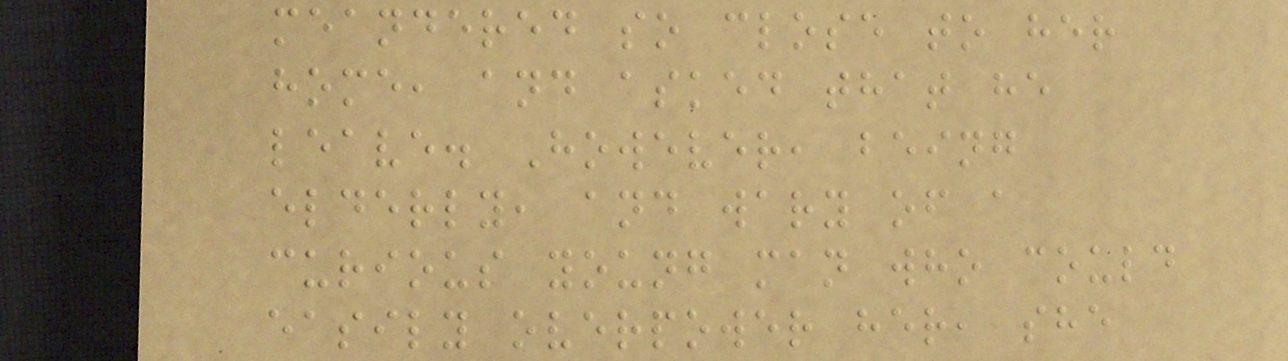meandered so close to her
home, and asked that he
leave. However, being
elderly, and wary of a
curious young man who could
easily overpower her, she
